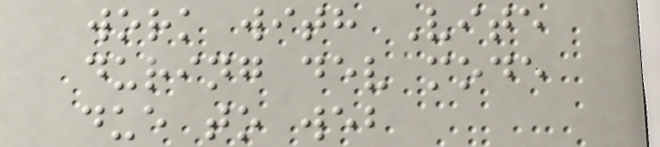work with Vite
during dev mode
due to web
